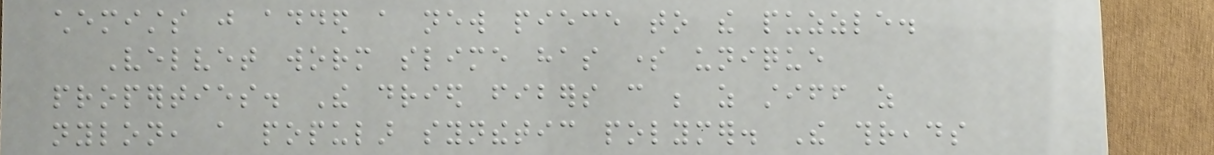chemists just added a new piece to the puzzle.
Velvet worm slime has some unique
properties. The dried fibers can be as stiff as
nylon, a popular synthetic polymer. The threads
